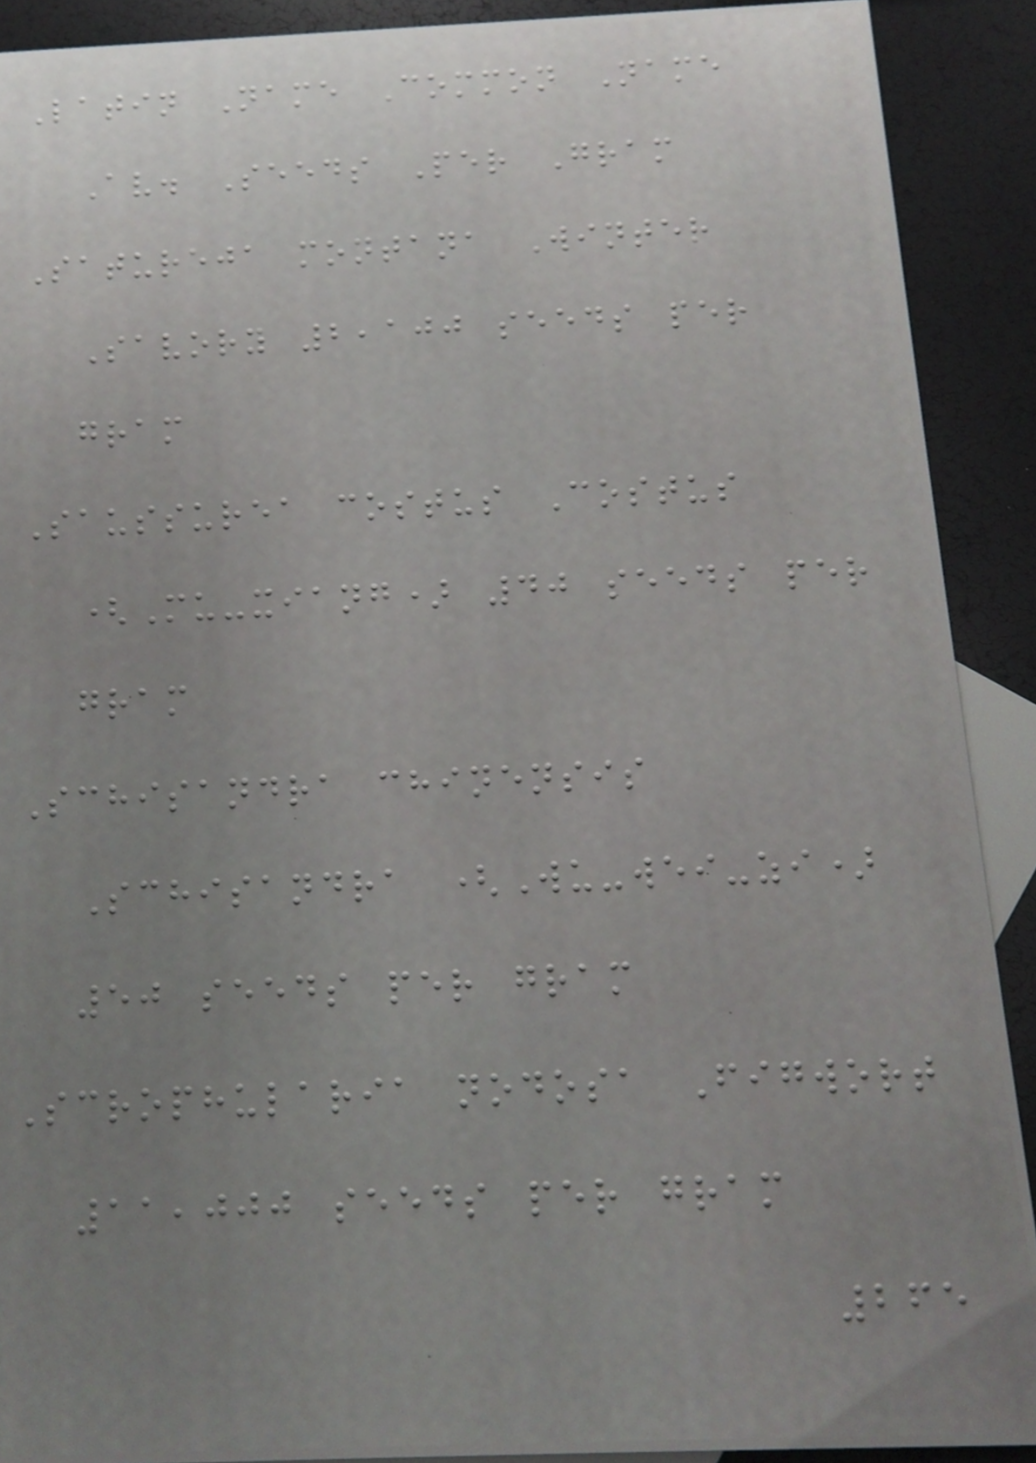Latin Name Common Name
Av. Seeds Per Gram
Satureja montana Winter
Savory 2,100 seeds per
gram
Saussurea costus Costus
(Mu-xiang) 40 seeds per
gram
Schisandra chinensis
Schisandra (Wu-wei-zi)
50 seeds per gram
Scrophularia nodosa Figwort
11,000 seeds per gram
265
